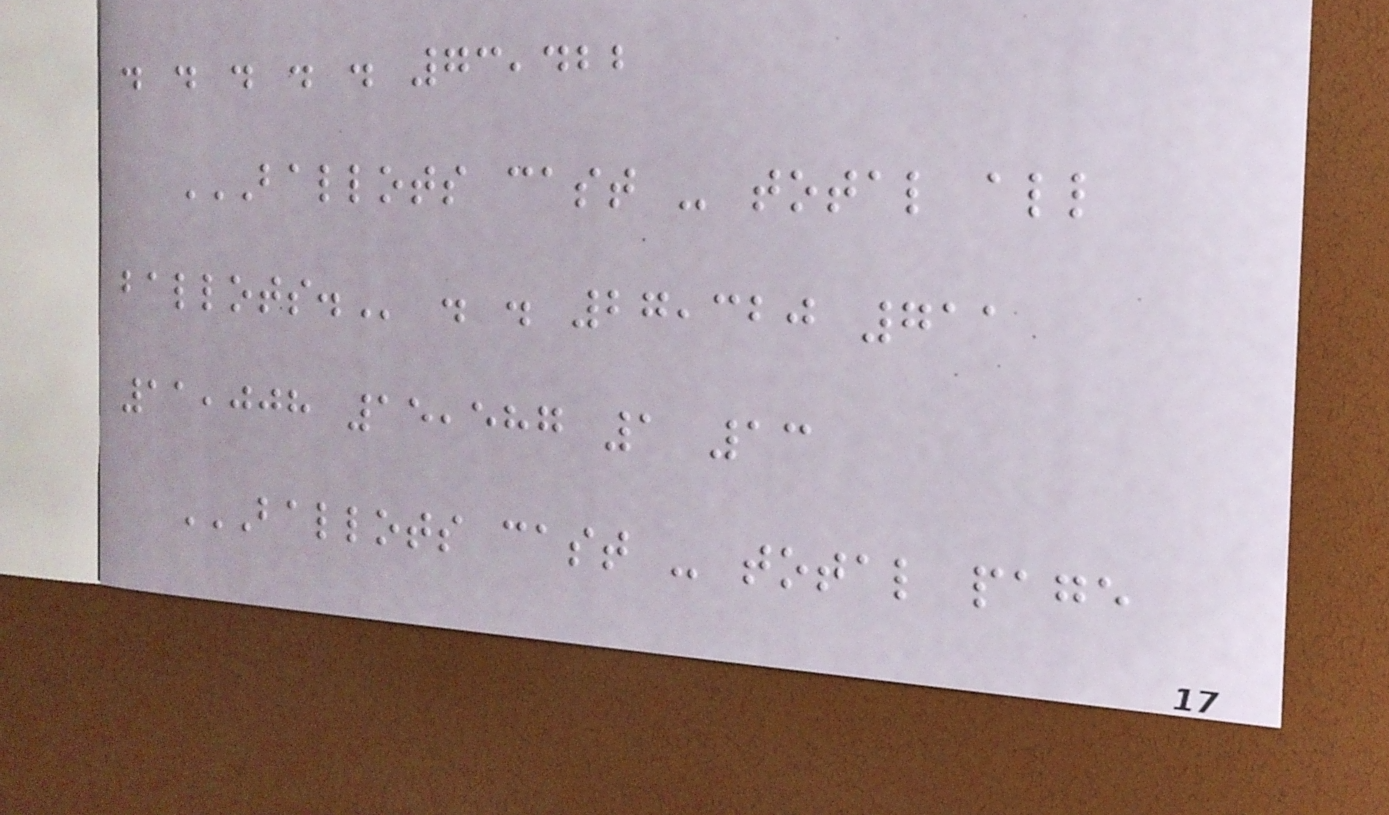. . . . . 73,422
BALLOTS CAST - TOTAL ALL
BALLOTS. . . 27,320 711
11,008 15,587 1 13
BALLOTS CAST - TOTAL PAGE
